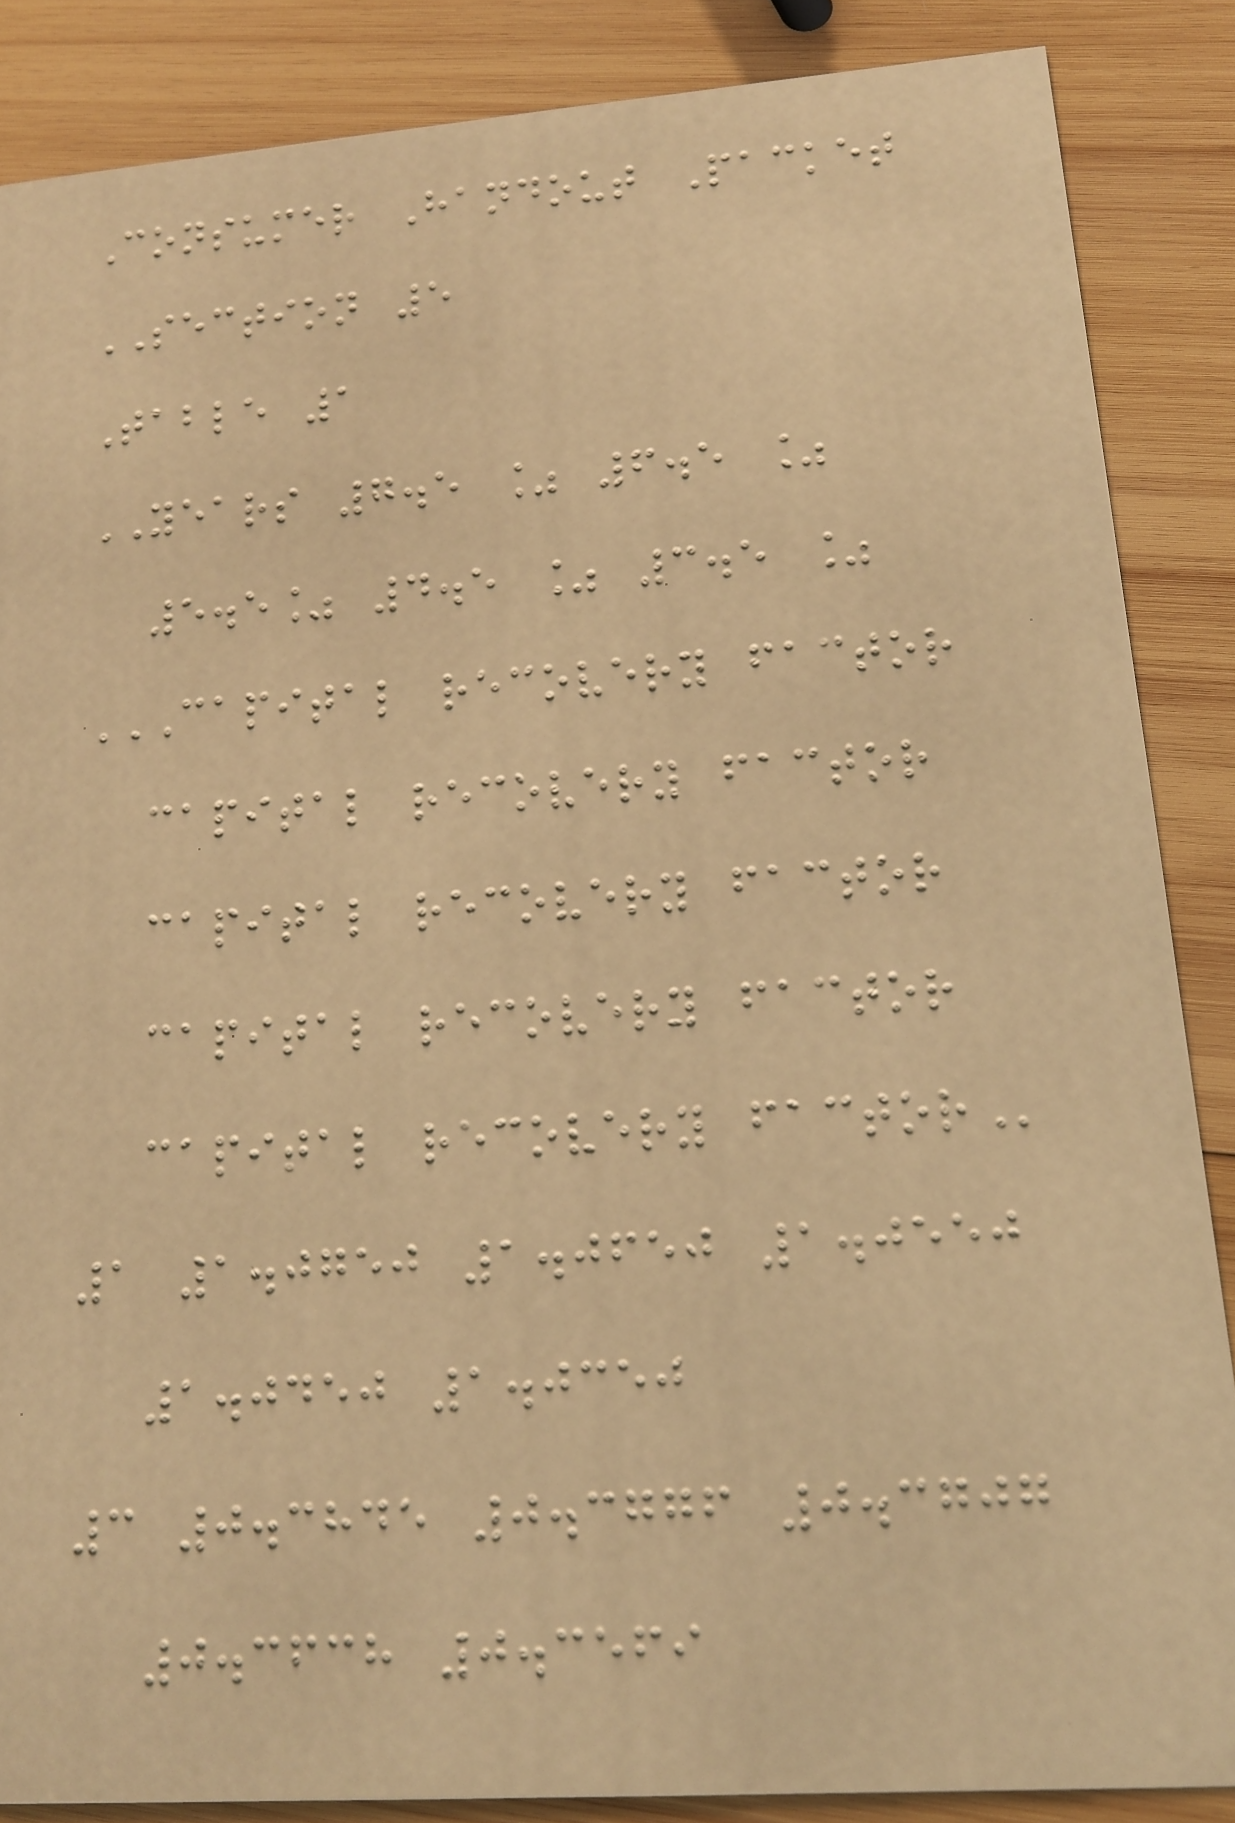Consumer Handout Packet
SECTION 5
Table 1
YEARS 7.5 % 6.5 %
5.5% 4.5 % 3.5 %
CAPITAL RECOVERY FACTOR
CAPITAL RECOVERY FACTOR
CAPITAL RECOVERY FACTOR
CAPITAL RECOVERY FACTOR
CAPITAL RECOVERY FACTOR
1 1.0750 1.0650 1.0550
1.0450 1.0350
3 0.3845 0.3776 0.3707
0.3638 0.3569
